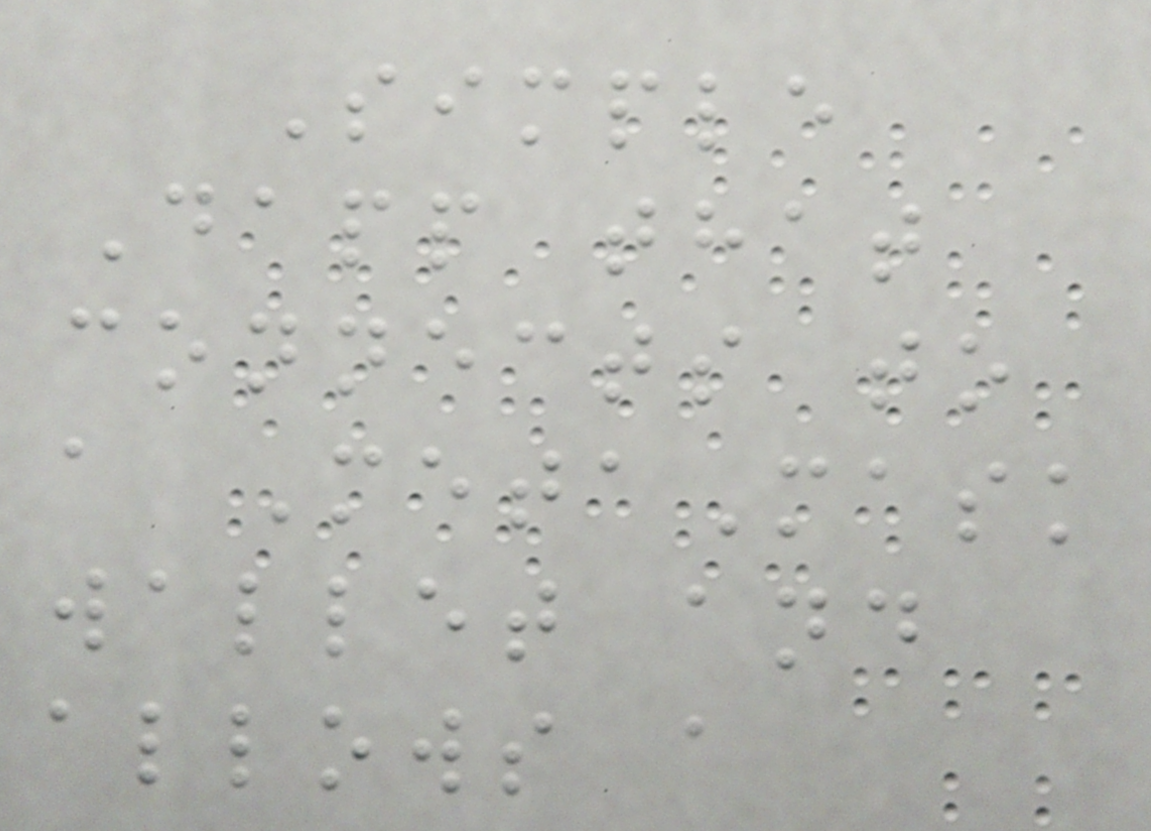Simple
Dapp that
connects to
a MetaMask
wallet and
allows a
